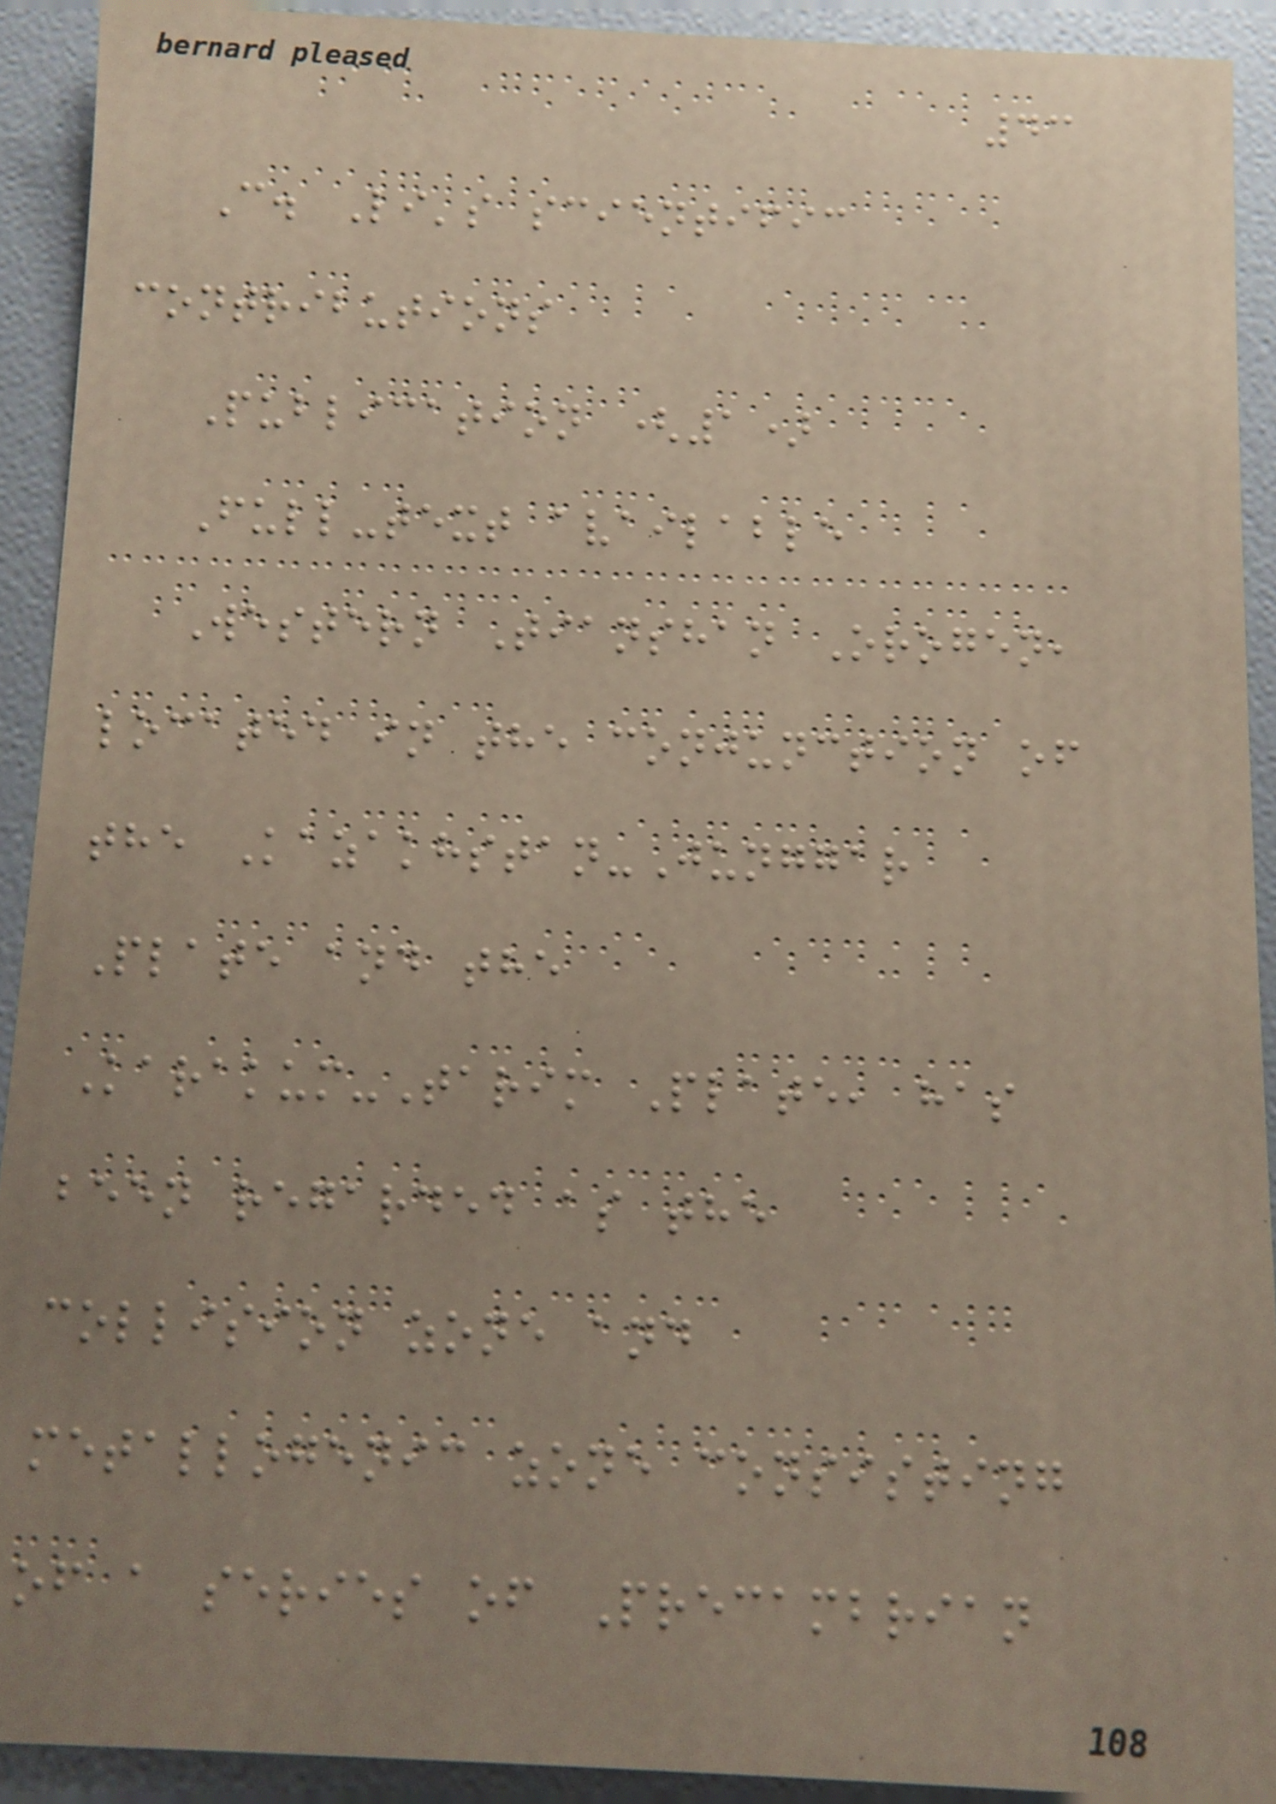43
C. Li's scientific
contributions
Publication (1)
Full-text available
Western Tianshan Orogen,
located in the conjunction of
the Kazakhstan-Junggar
Plate and the
Karakum-Tarim Plate, has
been regarded as the
collision zone and
metallogenic zone consisting
of a series of Precambrian
